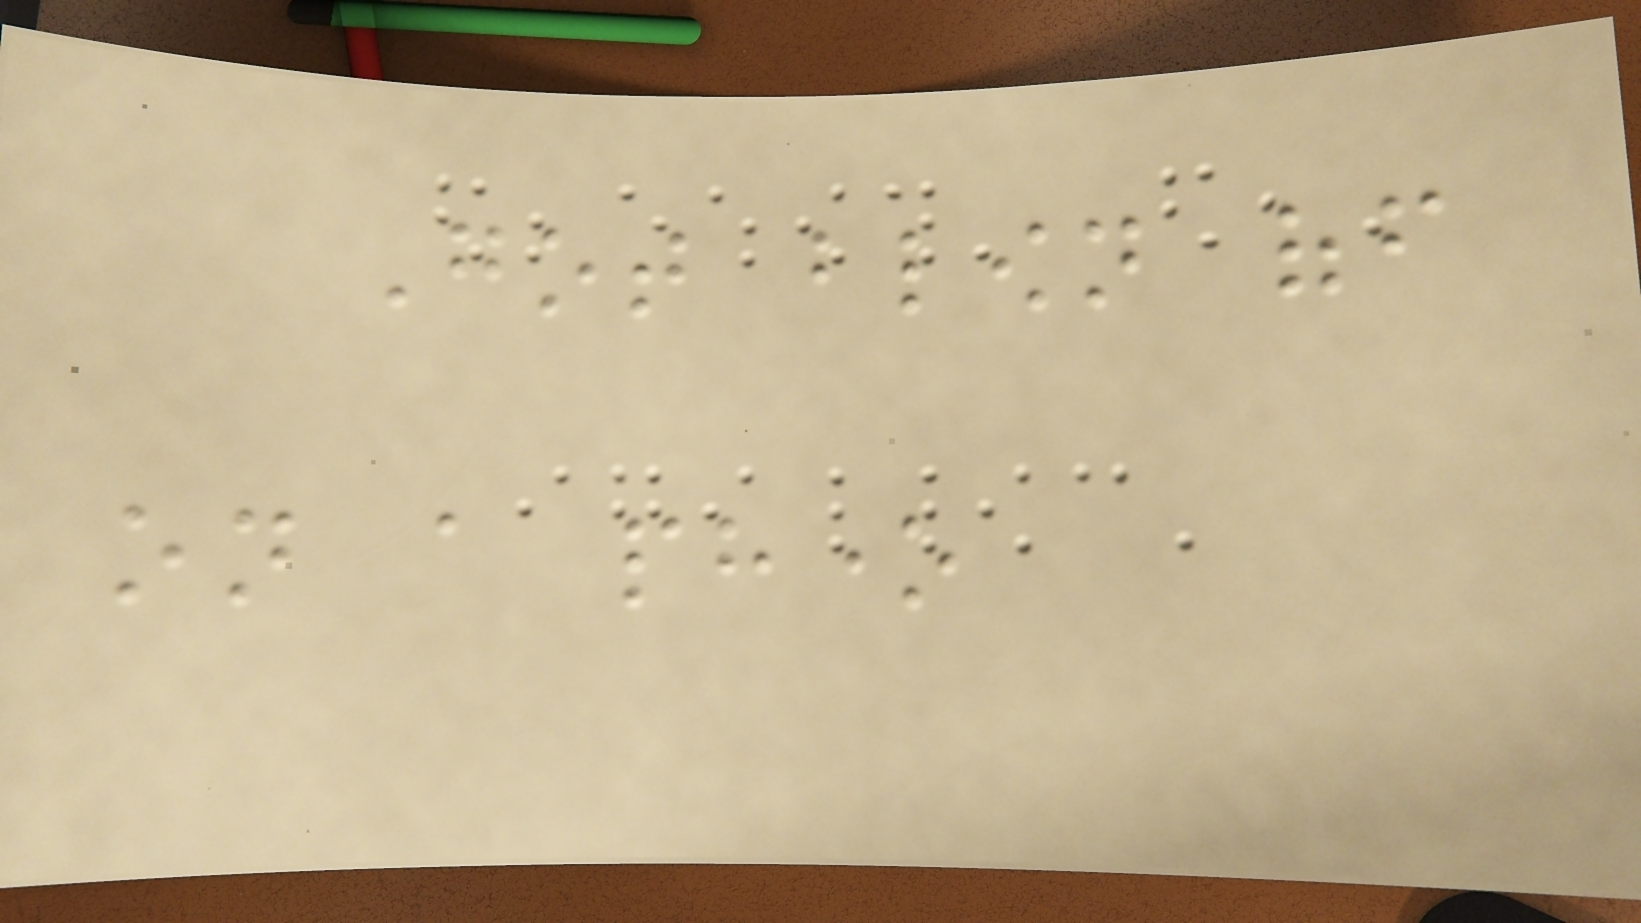Got blown off
on a phone
